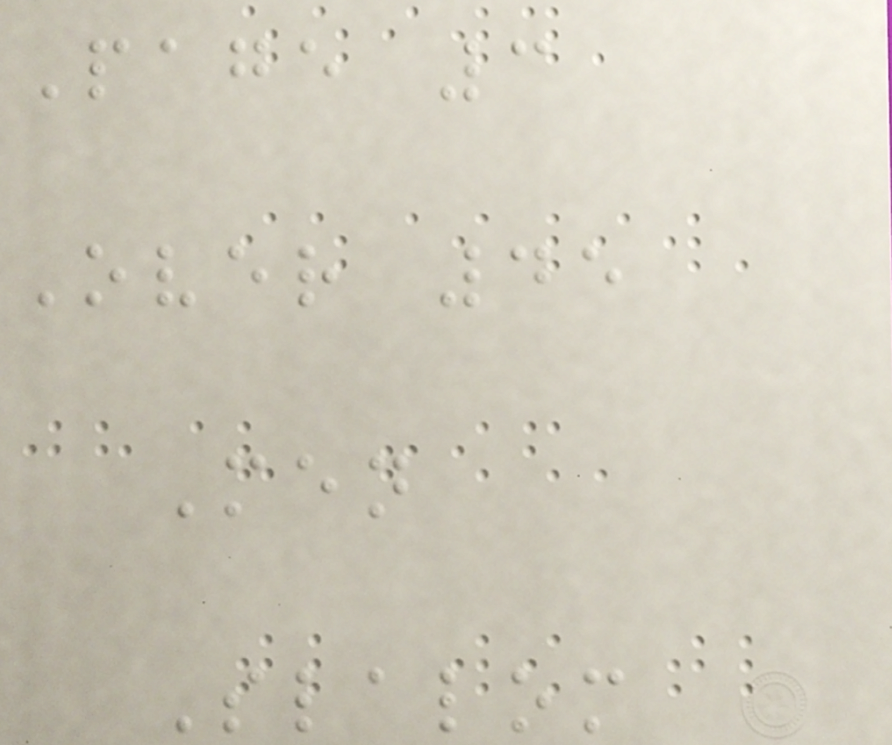Page 3
Over 45
Men
Slalom
